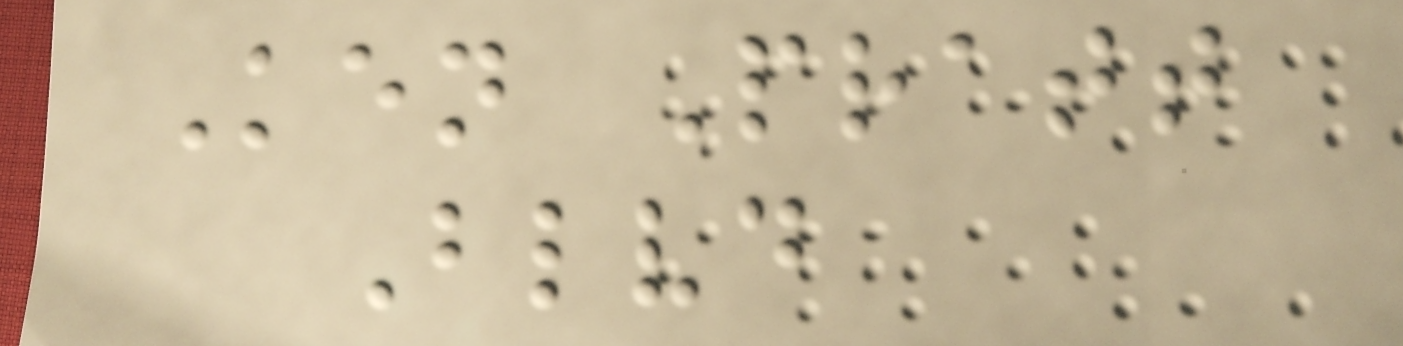Ken Pratt
Blvd
